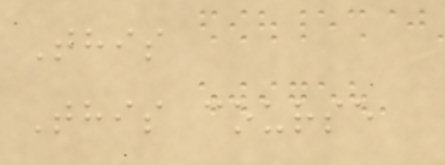This
This course
